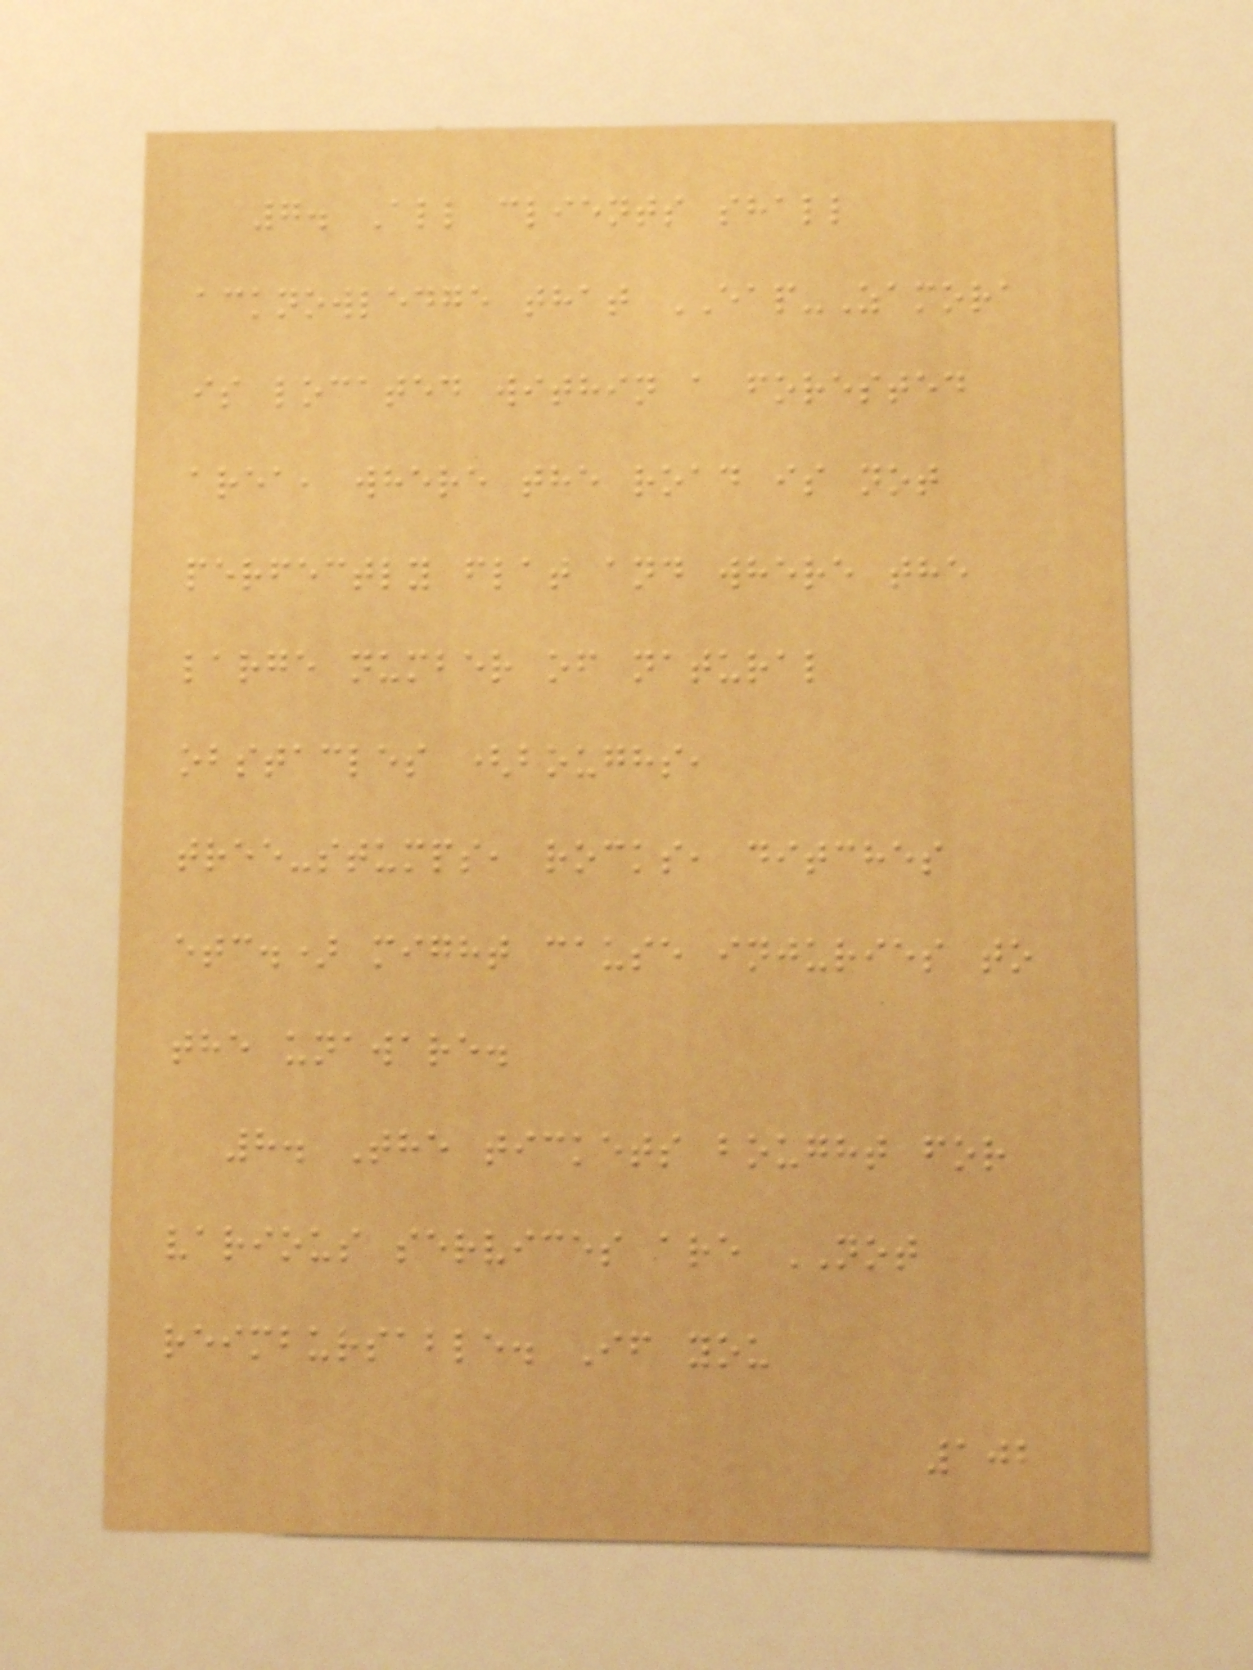7. All clients shall
acknowledge that EAP-Zamora
is located within a forested
area, where the road is not
perfectly flat and where the
large number of natural
obstacles (boughs,
tree-stumps, rocks, ditches
etc.) might cause injuries to
the unaware.
8. The tickets bought for
various services are NOT
reimbursable. If you
102
